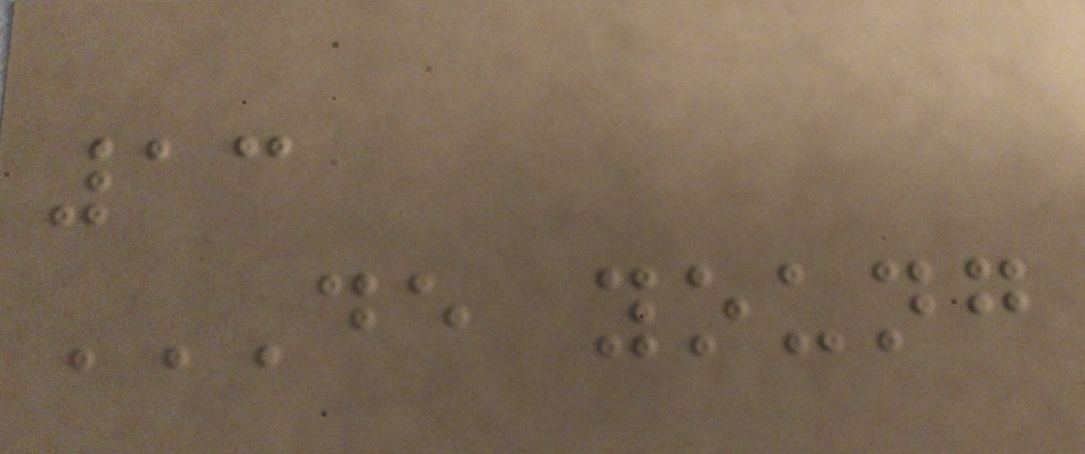13
DE YOUNG
